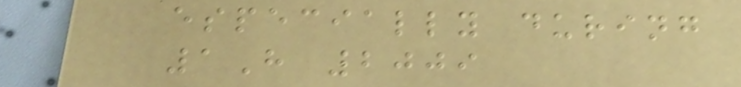especially during
1H 2009
